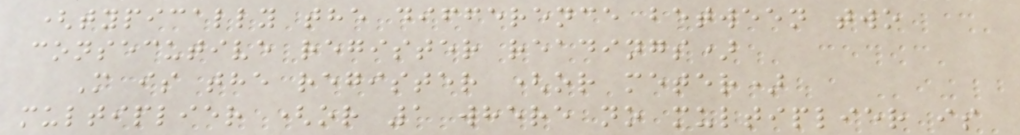(typically the difference between two
consecutive register readings)
M is the register (or meter)
multiplier (or 1 where no multiplier is
